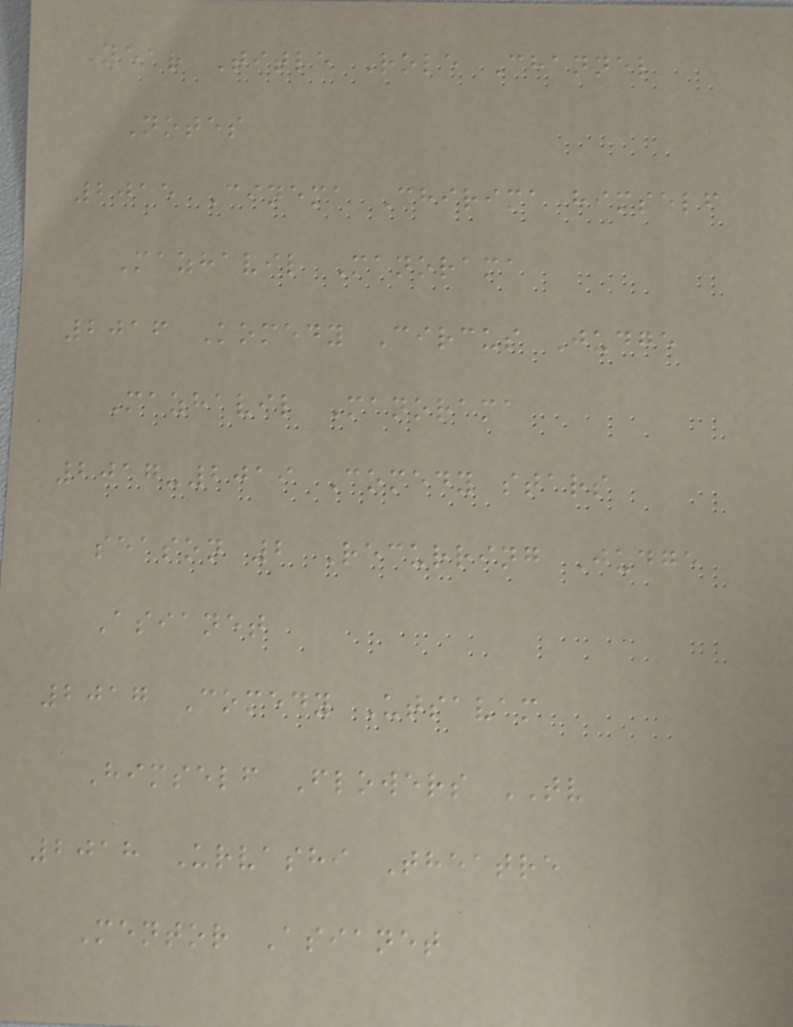Year Title Role Channel
Notes
2015 Cinema Chirima himself
Mazhavil Manorama
2016 Komedy Circus Judge
Mazhavil Manorama
2017-2019 Comedy stars
season 2 Recurring Judge
Asianet
2017 Comedy Utsavam
Himself Flowers TV
2018 Urvashi Theatre
Mentor Asianet
